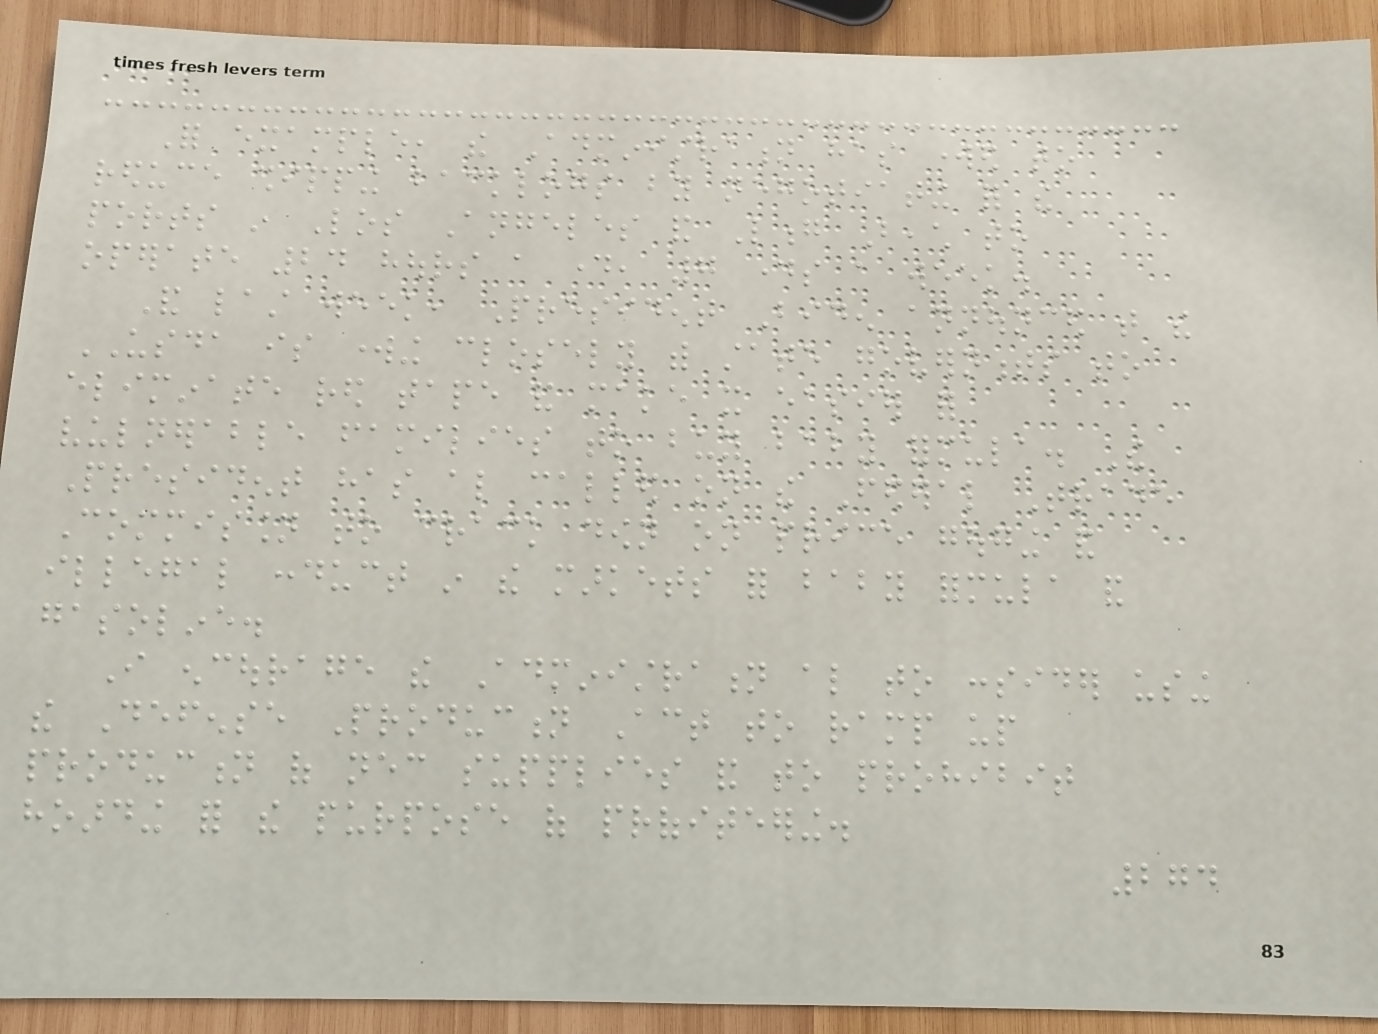For example, the Administration has worked to
reduce shipping backlogs by negotiating for the
ports in Los Angeles and Long Beach to
operate 24 hours a day, 7 days a week.
And last week, President Biden announced that the
USDA is working closely with state governments to
eliminate red tape and make it easier for
vulnerable families to buy baby formula. The
President has also called on the Federal Trade
Commission to crack down on price gouging and
illegal conduct in the markets for baby formula and
gasoline.
I encourage the Administration also to consider using
the Defense Production Act to ramp up
production of necessary supplies and to prohibit
hoarding for the purpose of profiteering.
274
